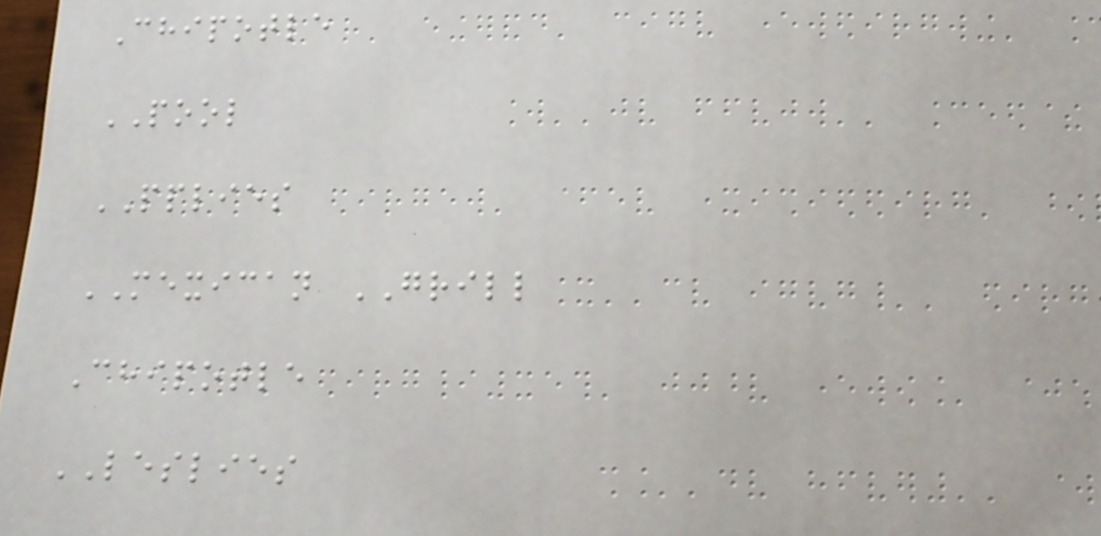Chipotle
POOL
PPLIES
MEXICAN GRILL
Chipotle
LESLIES
